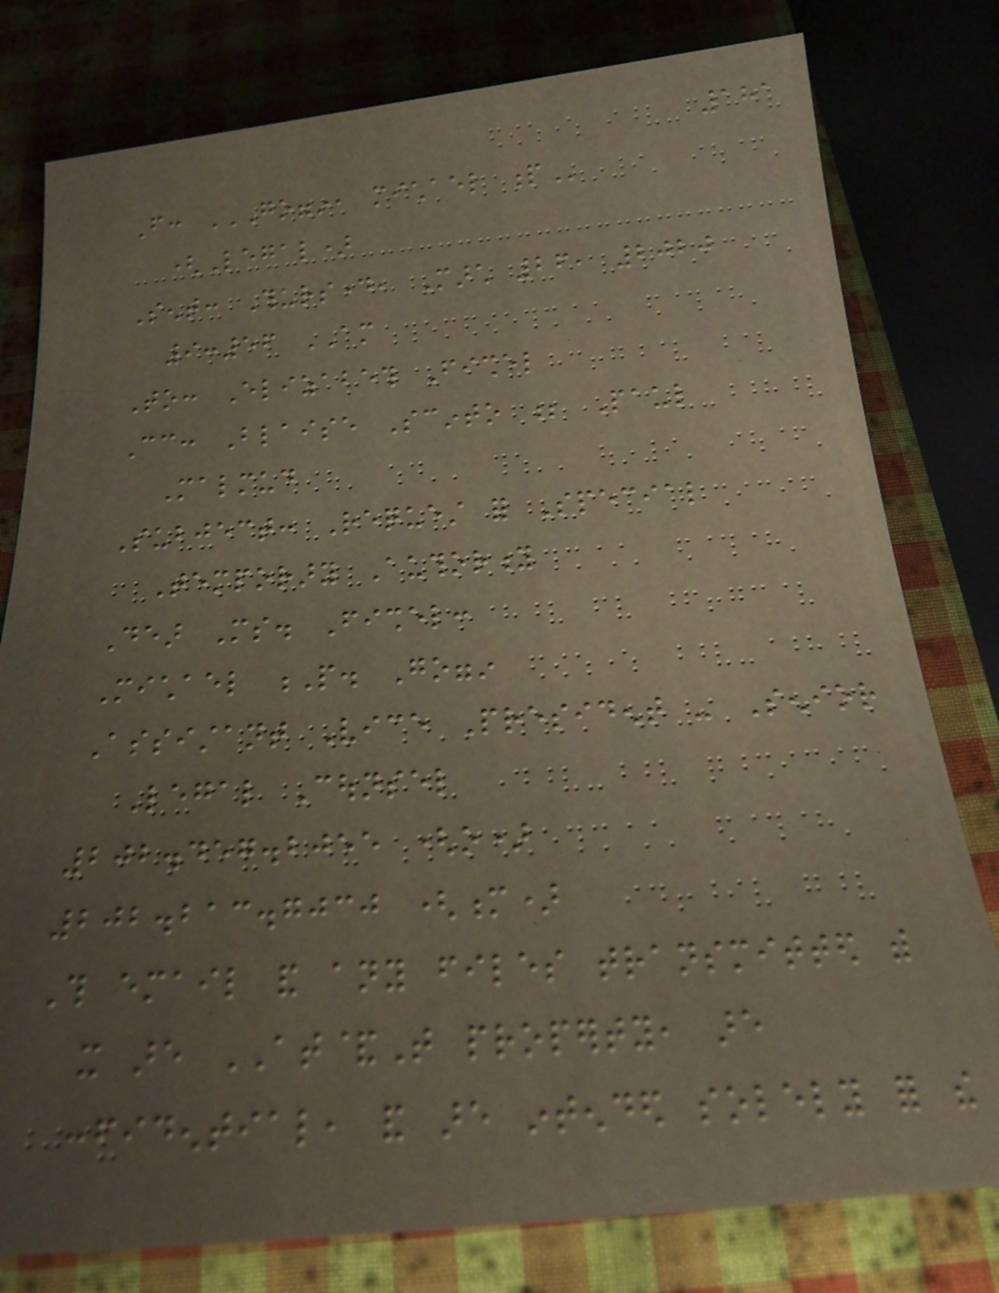181
From: GOGGIN, MICHAEL P
(Legal)
Sent: Thursday, March 26, 2020
9:56 AM
To: Elizabeth Fishel
Cc: Blaise Scinto ; Paul
Malmud
Subject: Request for Special
Temporary Authority
Dear Ms. Fishel:
Michael P. Goggin
Assistant Vice President - Senior
Legal Counsel
202.457.2055 (o)
202.213.7030 (m)
This email and any files transmitted with
it are AT&T property, are
confidential, and are intended solely for the
